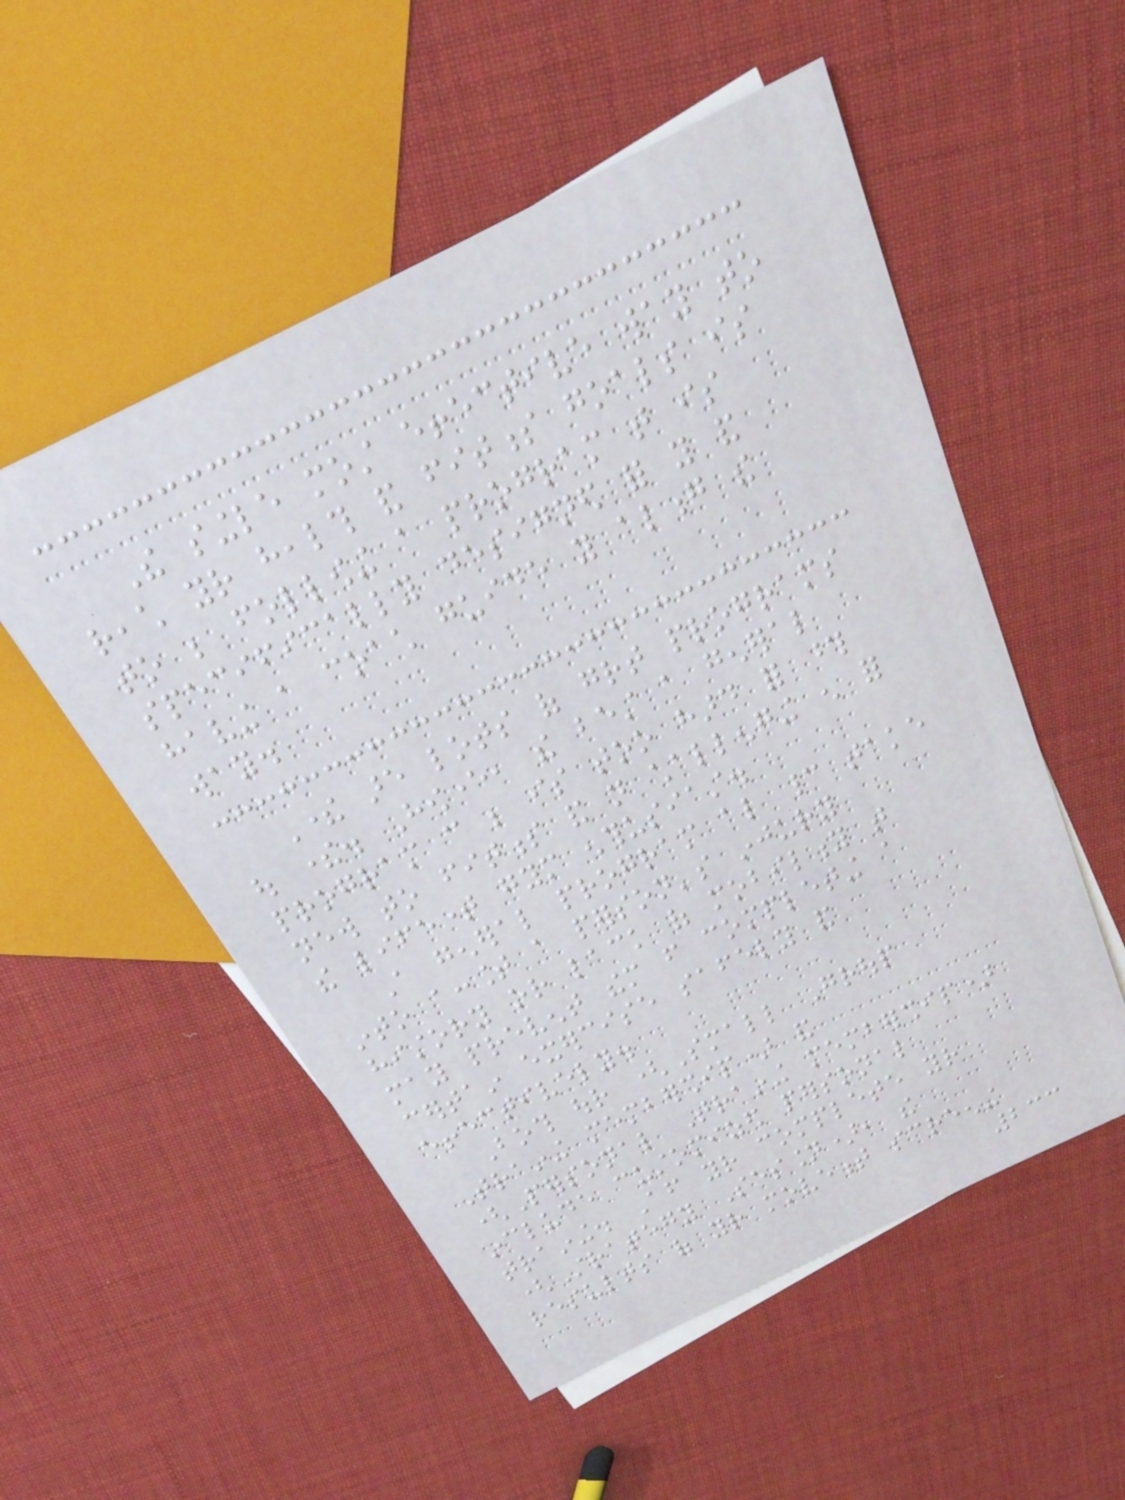The single most effective way to
reach your health and fitness goals is
to be following a program that is
specifically designed for you and
having a coach guide you along the
way.
There are lots of great programs
out there. However, the best a general
program can be is too hard for those
new to fitness and not challenging enough for
the lifetime gym enthusiast.
A general program also cannot take
into account a person's injury
history or lack of mobility that
may prevent them from completing a
certain exercise safely and
effectively.
Both our (Small Group
Training membership) and
(Personal Training membership)
include customized personal
training. After your complete your
(Strategy Session), the
results of your movement screening
233
